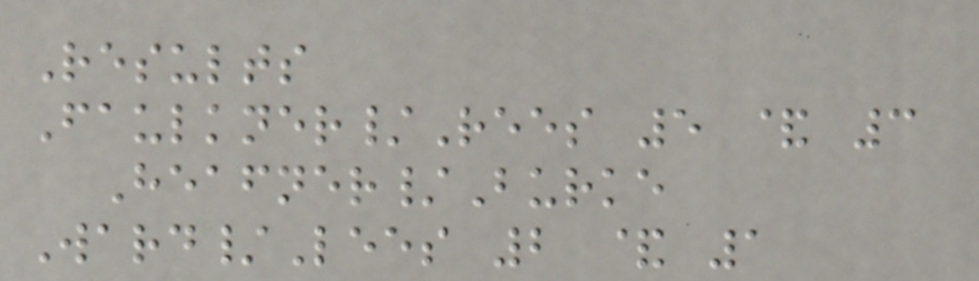Results
Faulkner/Rees 5 & 3
Heafner/Burke
Ward/Lees 2 & 1
